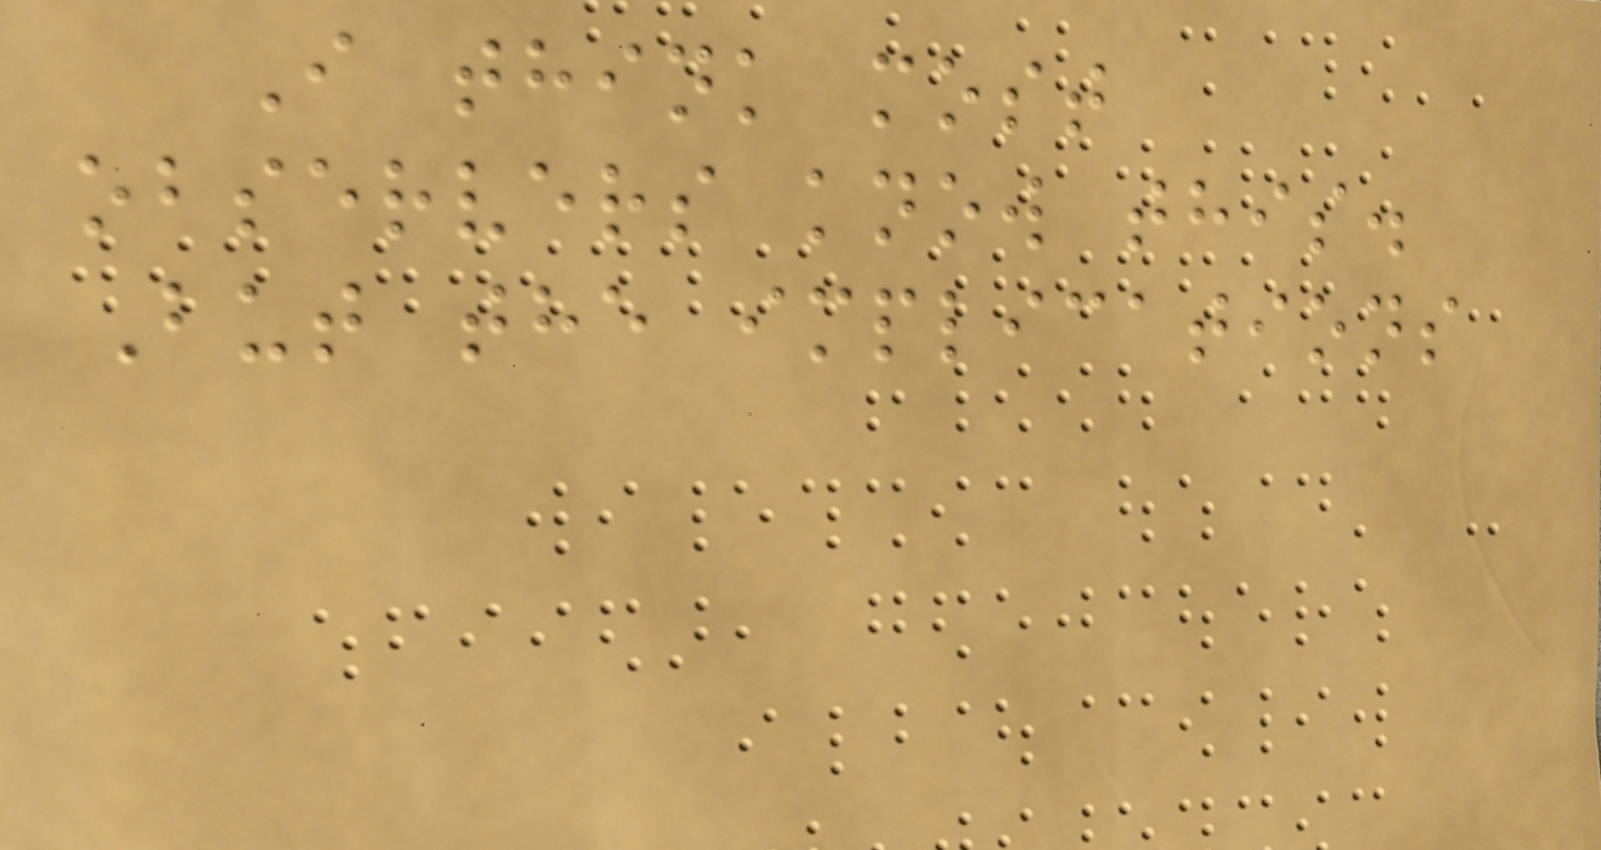I think most
observers know this.
But the implications
